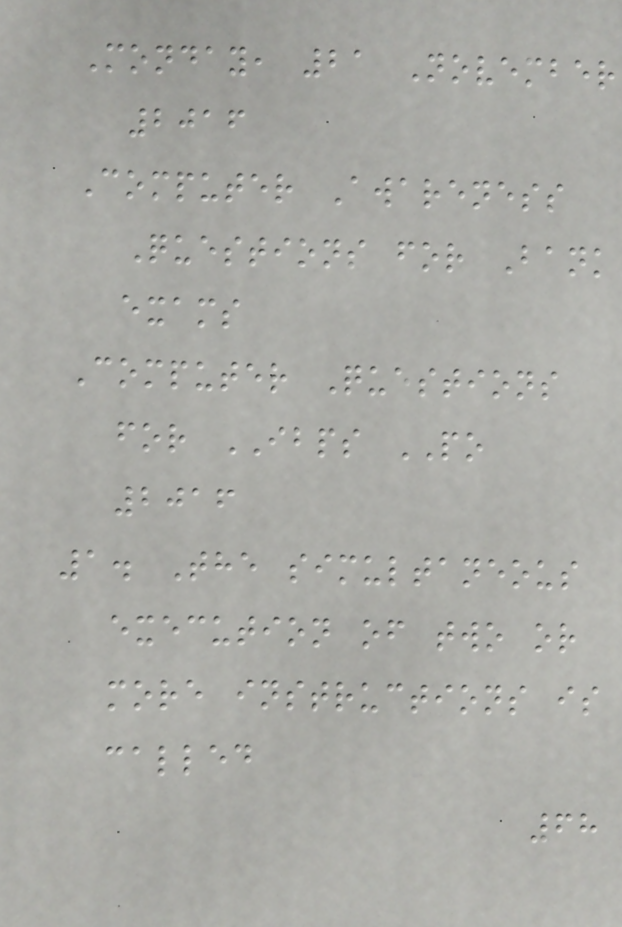Monday, 21 November
2016
Computer Awareness
Questions for Bank
exams
Computer Questions
for IBPS PO
2016
1. The simultaneous
execution of two or
more instructions is
called
68
